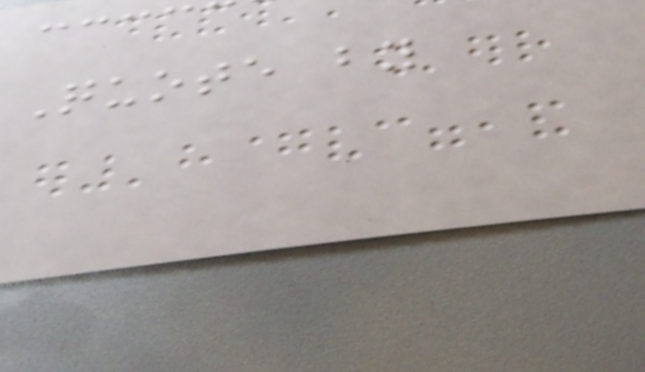Quote by
